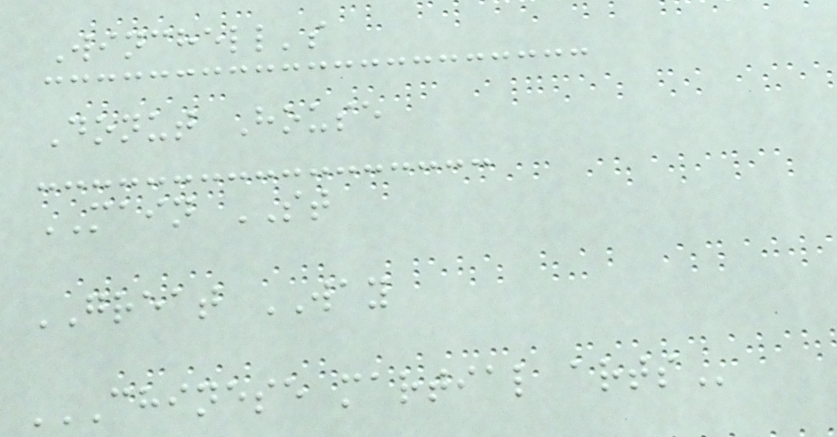Winchell's
Donut House
MAIN ST
GREAT WAY
CHINESE MARTIAL ARTS
